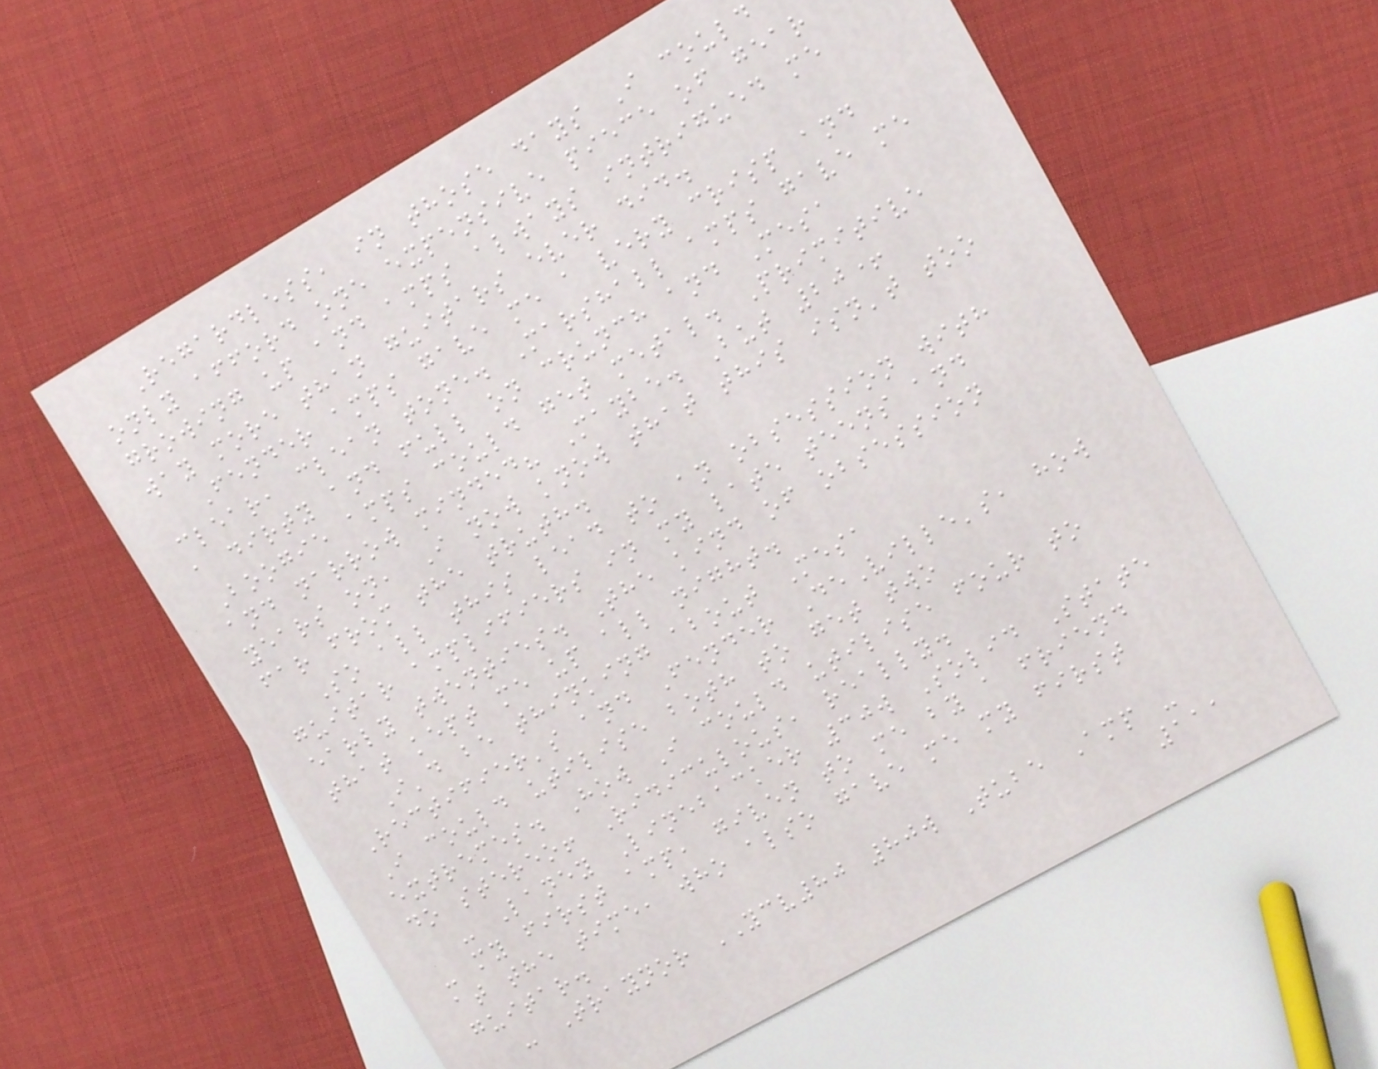Regardless, in those days I could
only afford one expensive piece of gear
growing up and amps always intrigued me
way more than guitars ever did.
Fender amps gave me a very crisp and
clear, clean tone. Marshall amps gave me
a dirty and full on crunch and Mesa
Boogie amps could get metal. Primitive
and narrow minded? Maybe. But 20+
years on, I now know that this isn't too
far from the truth.
So all this lead to an obsession with
guitar amplifiers in my late teens and
early twenties. The kind of obsession
that kept me up all night.
I'd be thinking about Mesa
Rectifier's and Fender DeVille's, how
I could utilise both to get two
extremes. How I could utilise four to
do stereo! Ridiculous, really.
- Laney Linebacker 30w Solid State
- my first amp, given to me by a friend
at the time, who also gave me my first
guitar.
- Traynor YCV80 80w Tube Amp -
111
